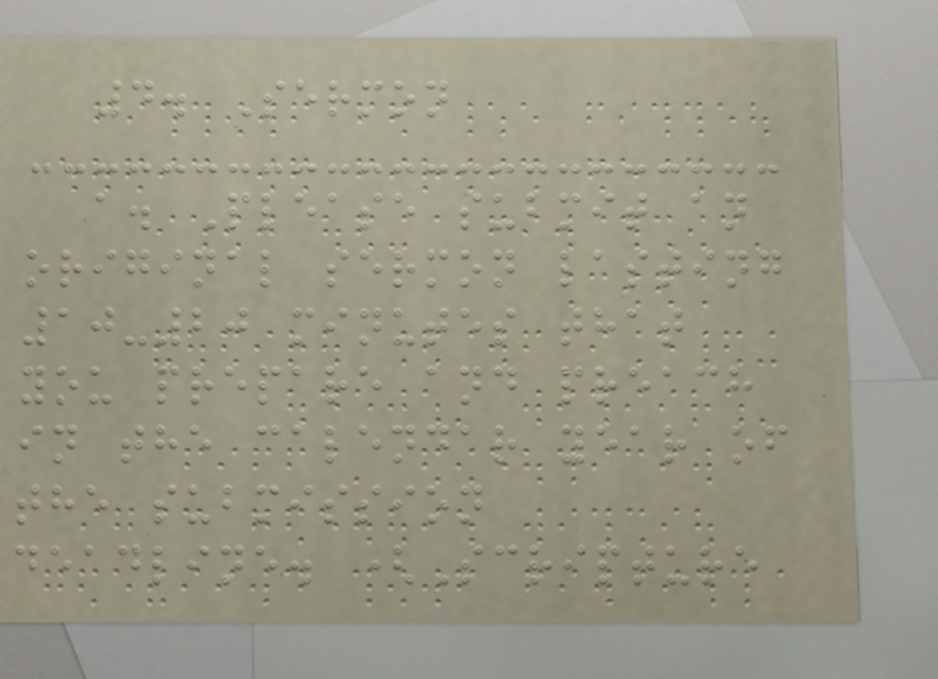4. Sermon
a. Please submit an
original sermon lasting
10-20 minutes that
you prepare and preach
in the calendar year of
the submission
deadline. (Scripture
